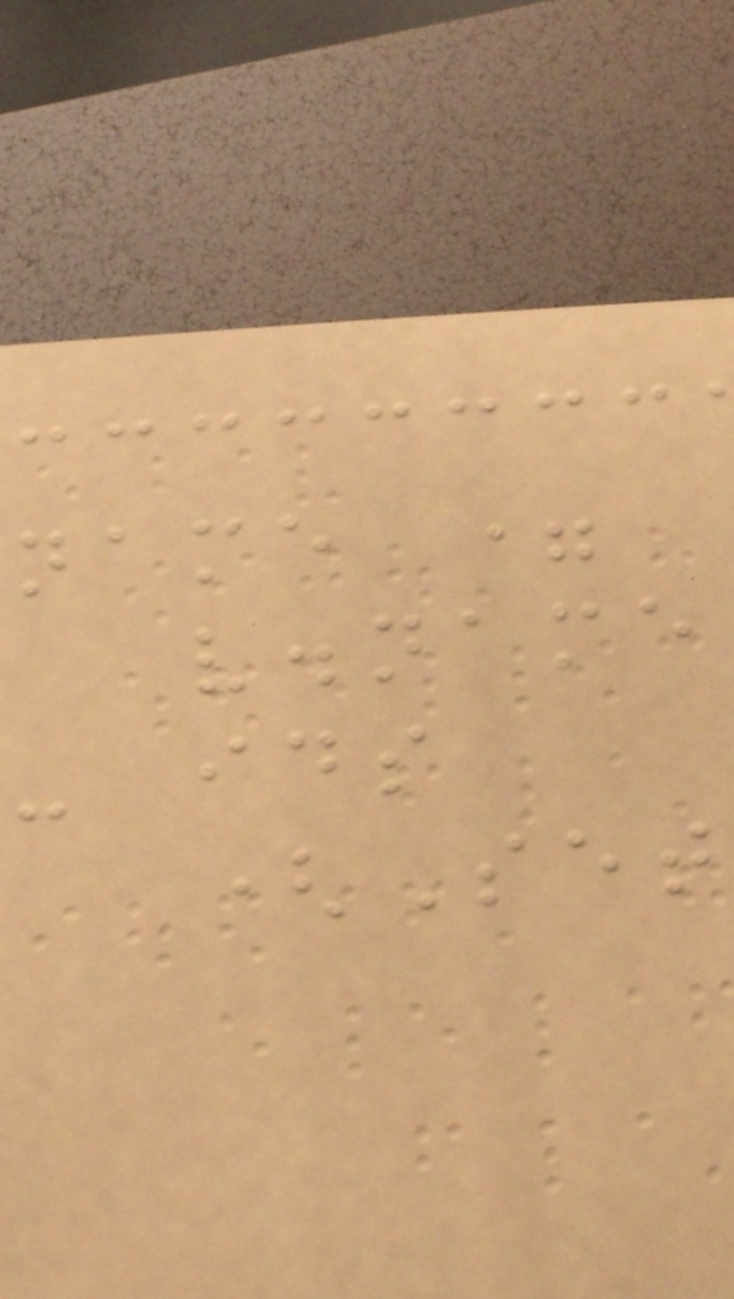name =
v.name
- ids
(Set
